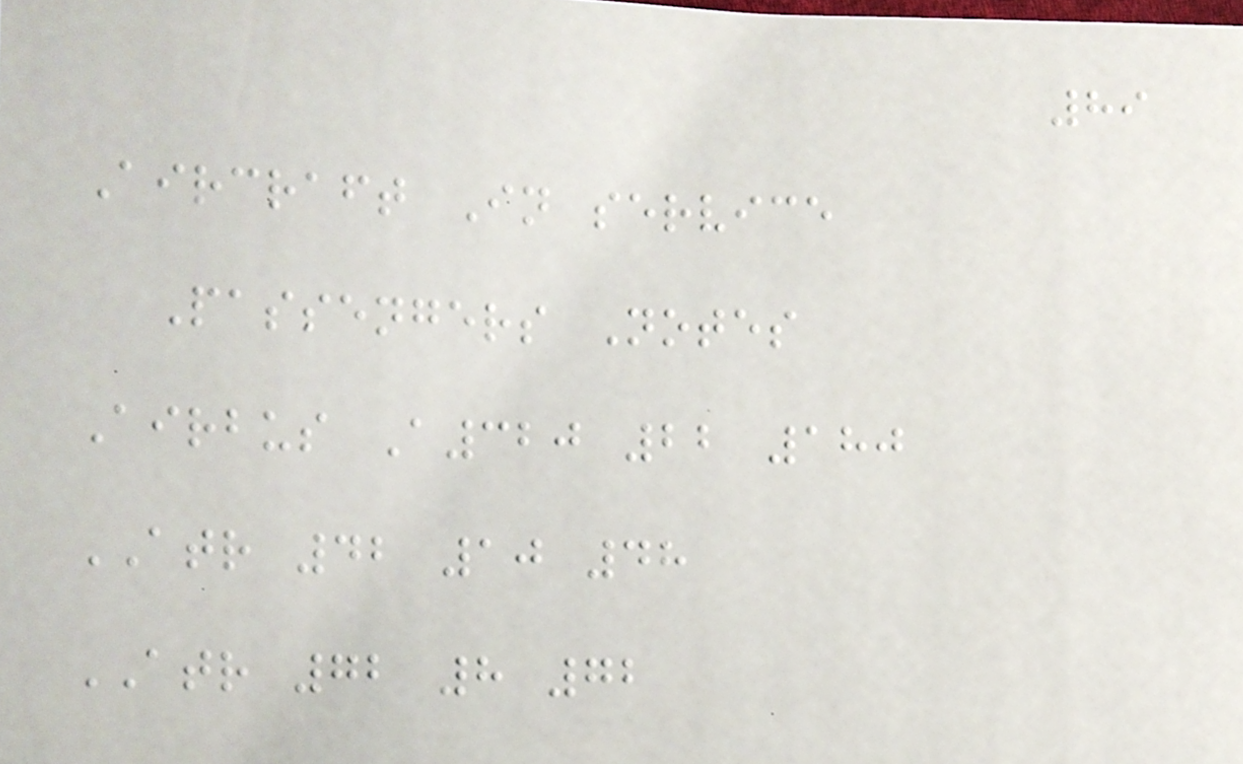89
Aircraft In service
Passengers Notes
Airbus A320 22 180
ATR 42 10 48
ATR 72 8 72
